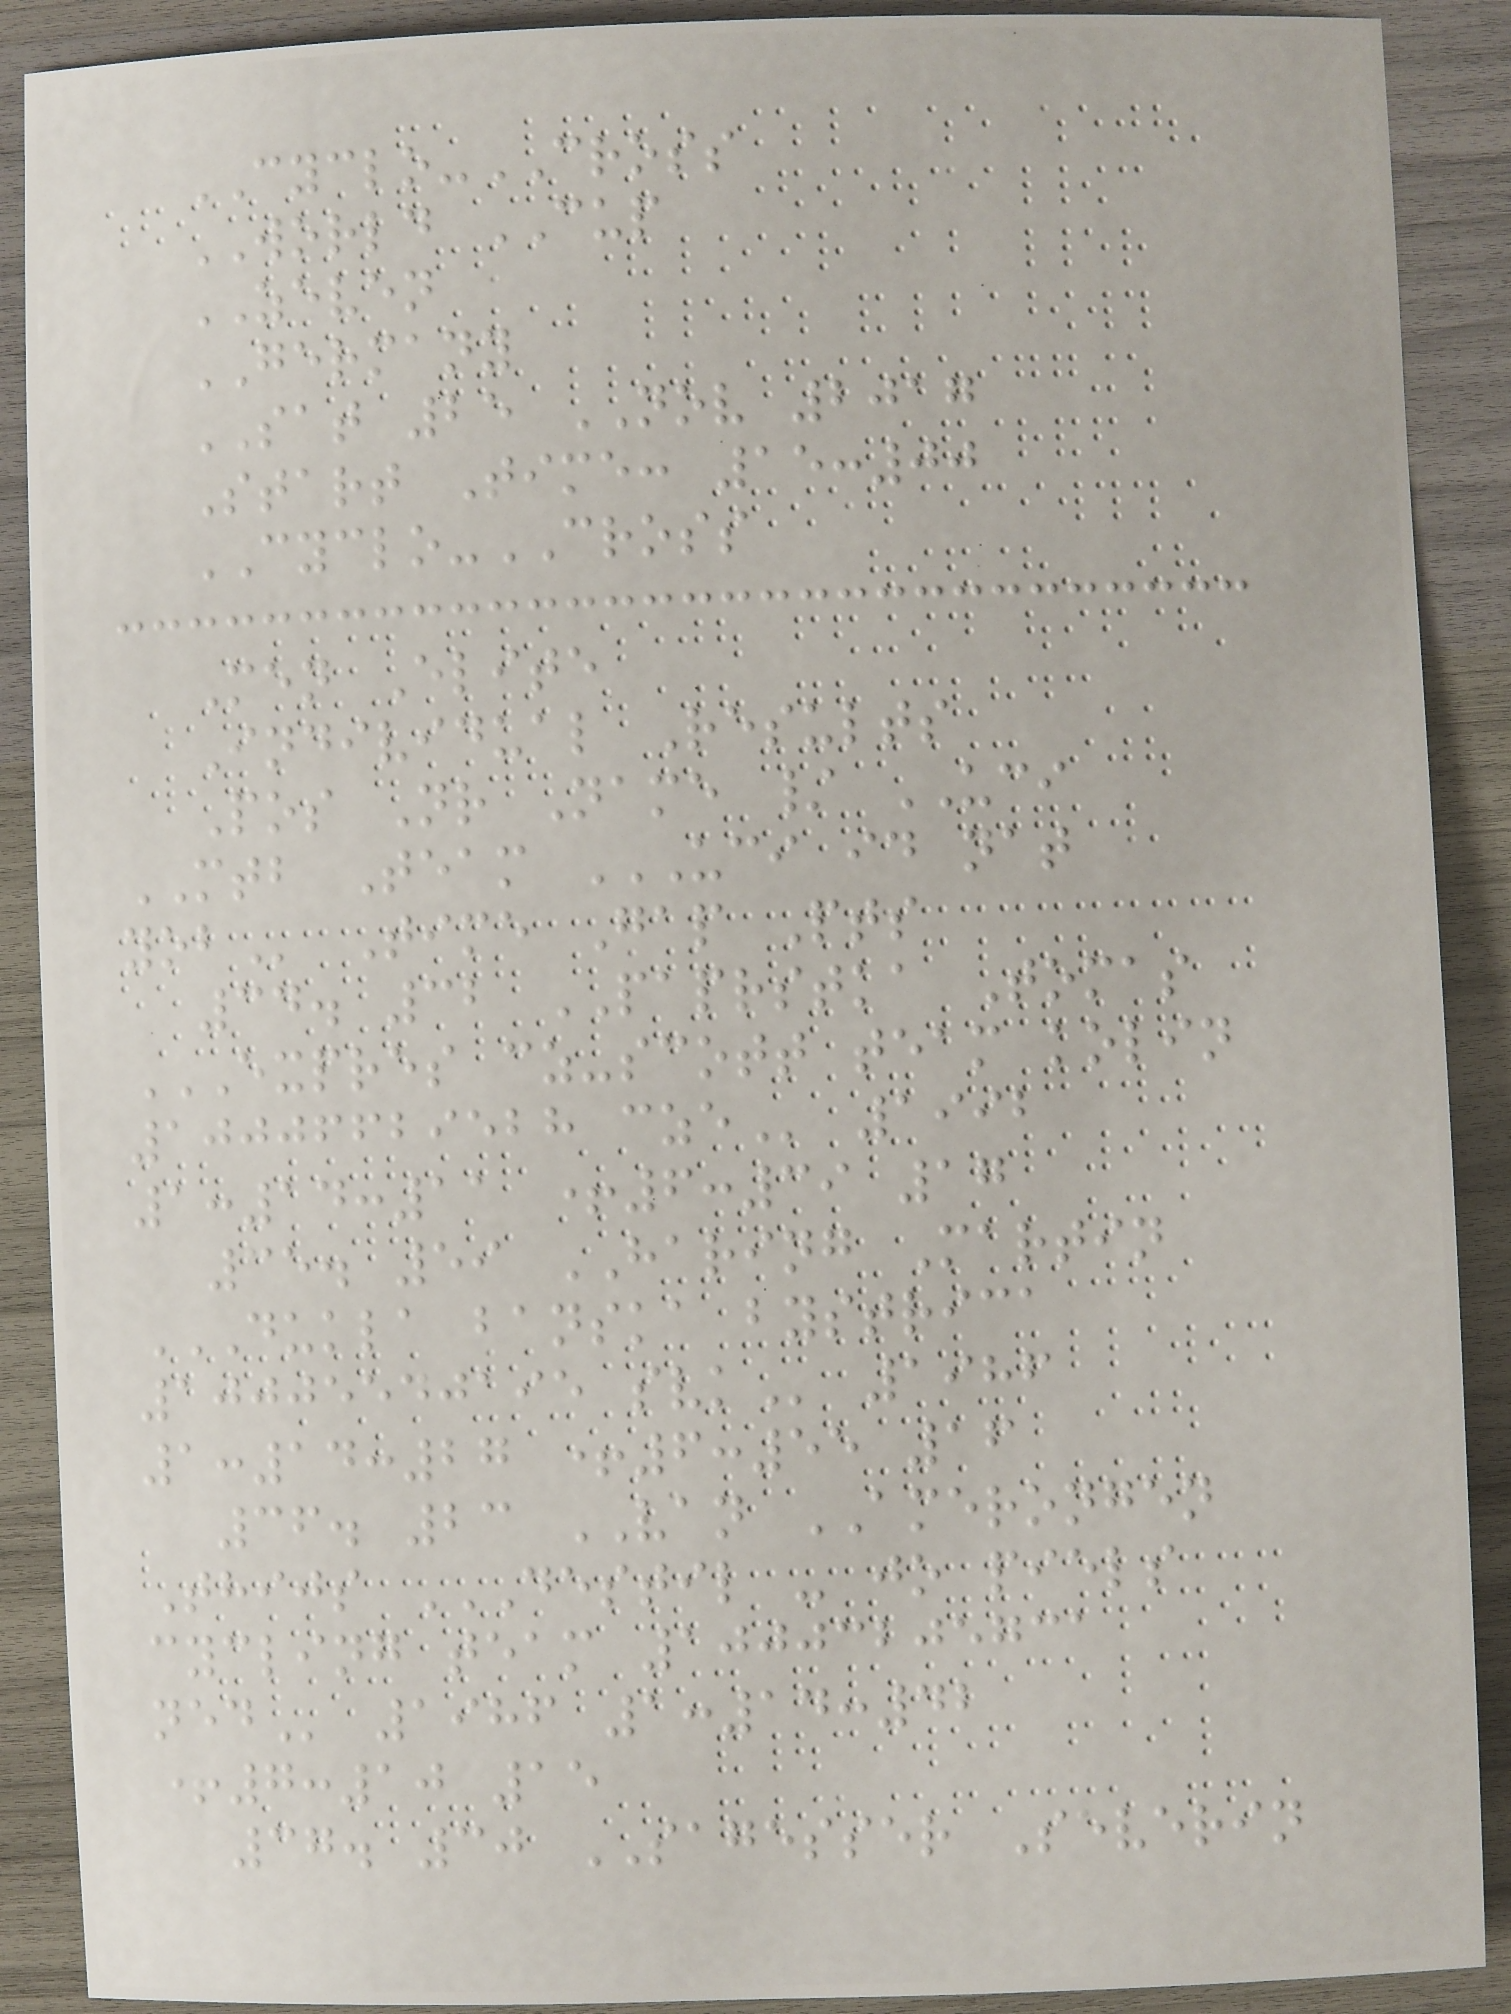CYCLO-CROSS
WORLD CUP
ZEVEN
GERMANY
SAT 25 NOV 2017
Start Time: 15:00
CYCLO-CROSS
Men Elite
Individual Results
Pos Nr Name / UCI
MTB Team UCI ID NAT
YOB Time Gap Pts
34. 32 PAPRSTKA Tomas
EXPRES CZ-SCOTT TEAM KOLIN
10006629528 CZE 1992
1:14:11 +6:39 17
35. 59 HARING Martin
DUKLA BANSKA BYSTRICA
10005540195 SVK 1986
1:14:27 +6:55 16
36. 23 VAN AMERONGEN
Thijs DESTIL - JO PIELS
CYCLING TEAM 10003205731
NED 1986 1:14:42
+7:10 15
37. 30 SAGESSER Severin
